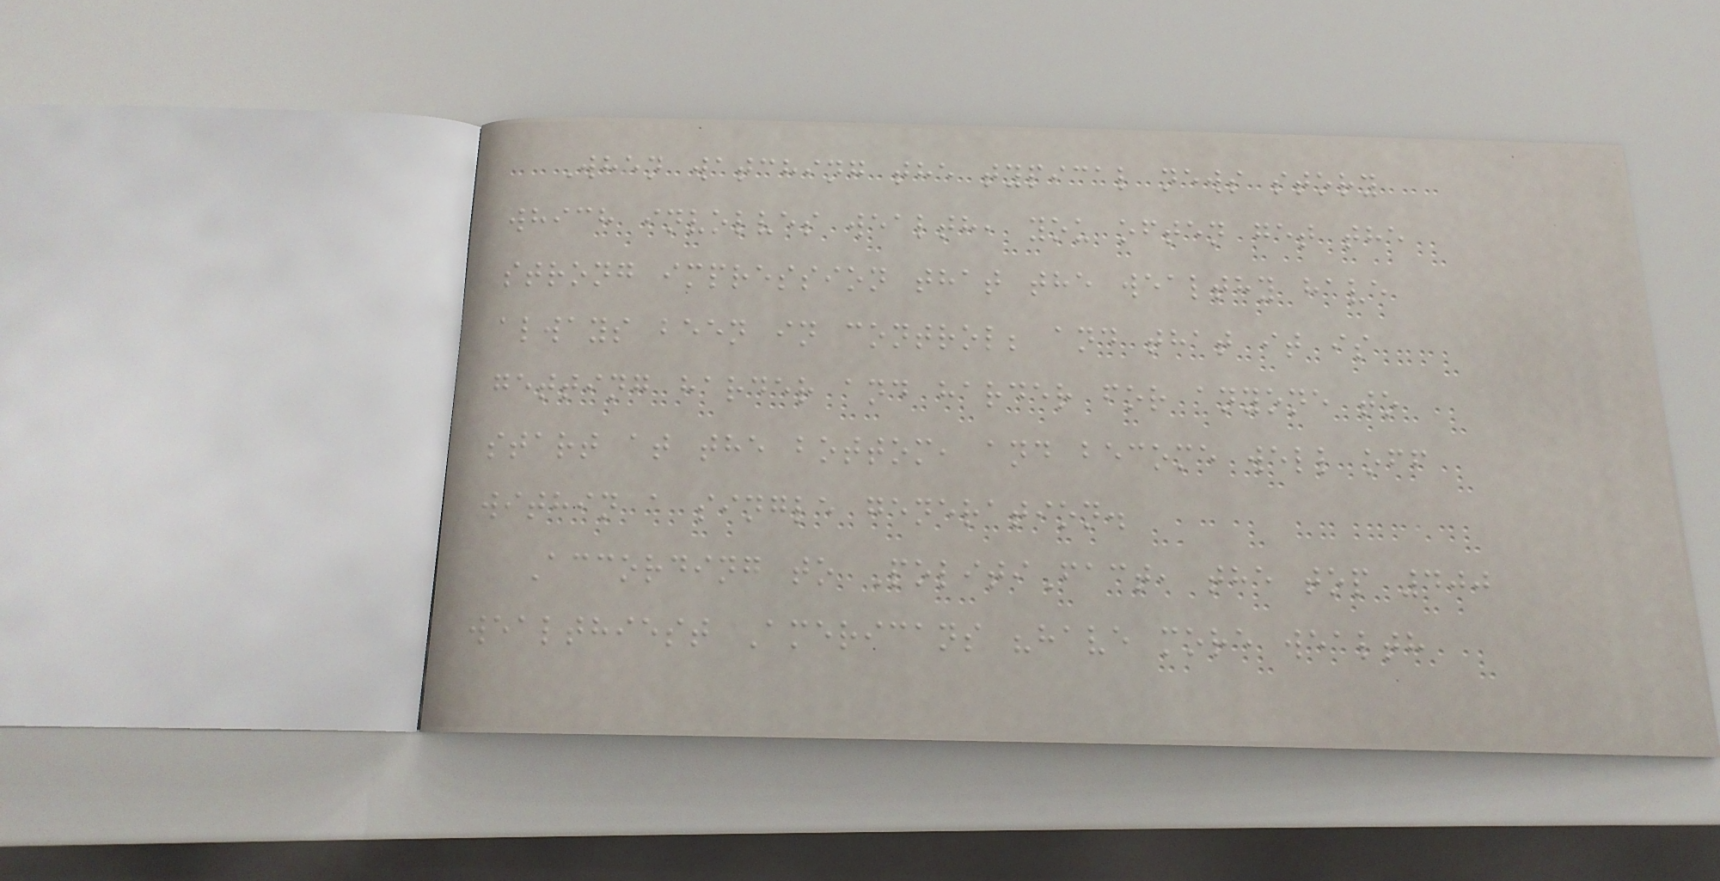When watching the typical news story
which involves wealth, you often get the
strong impression that the wealthy have
always been in control; and that it is
getting harder and harder for anyone to
start at the bottom, and become well off
within a single generation.
According to PolitiFact, the top 400
wealthiest Americans "have more wealth
